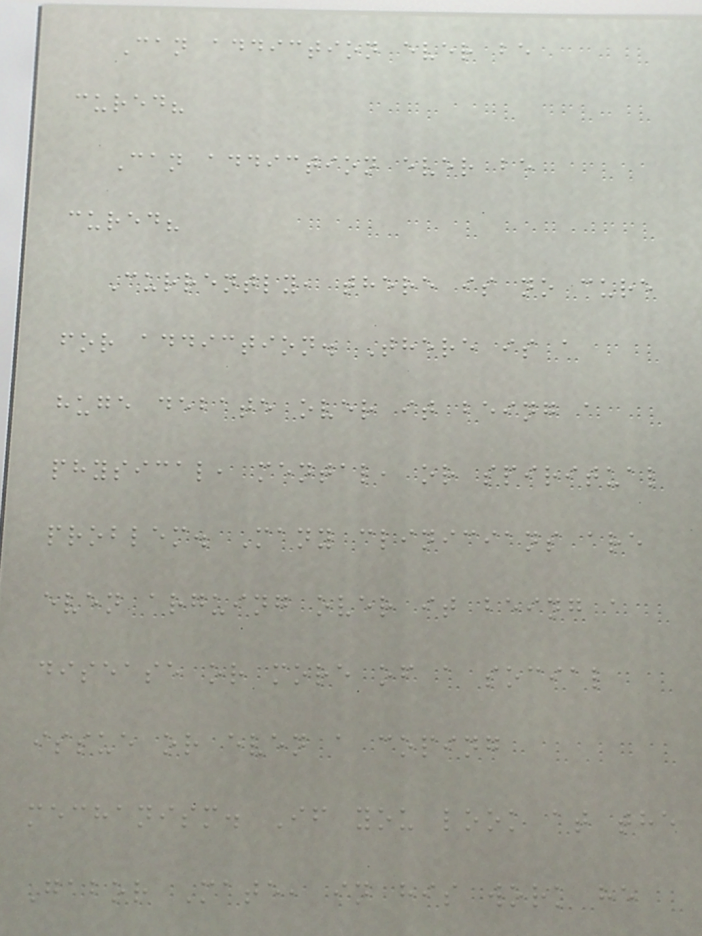Can addiction ever be
cured?
Can addiction ever be
cured?
Currently, there is no cure
for addiction. There is a
huge debate over it being a
physical, mental, or spiritual
problem. Many clinicians are
even arguing over it being a
disease or more of a social
issue or even a coping
mechanism. If you look at the
Gabor Mate, in his work he
